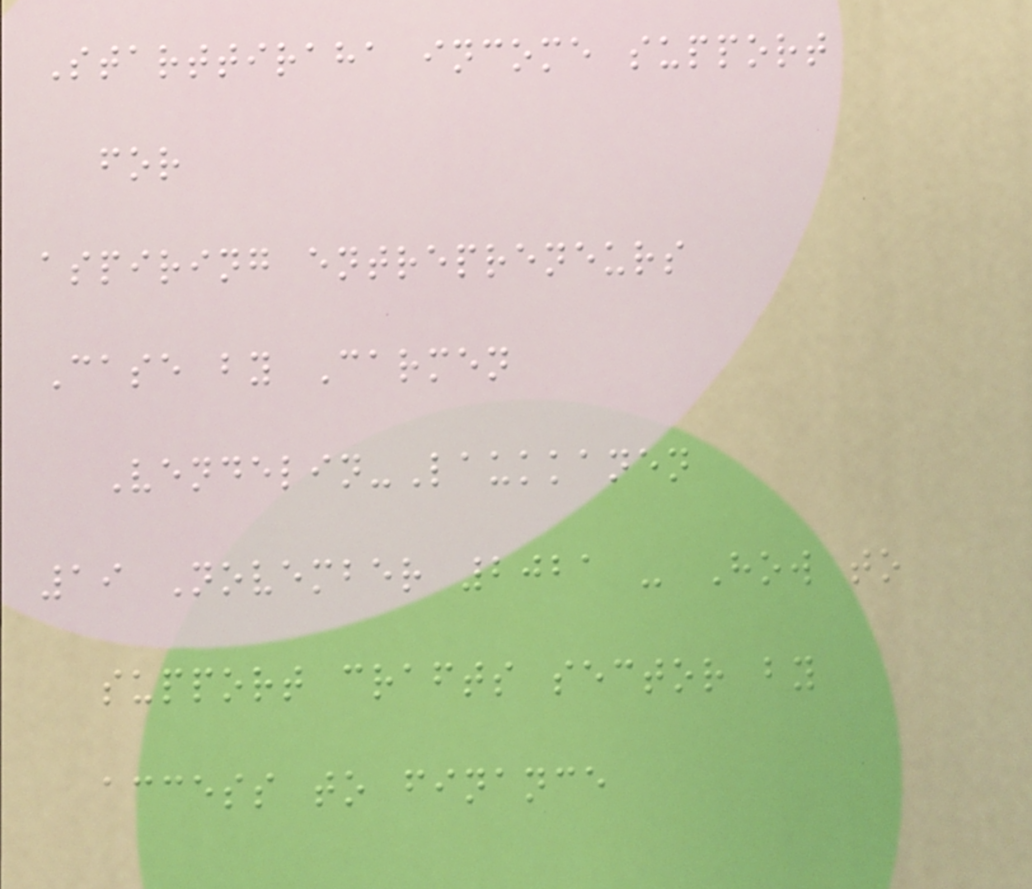Starttiraha income support
for
aspiring entrepreneurs
Case by Carmen
Vendelin-Laukkanen
19 November 2021 - How to
support crafts sector by
access to finance
